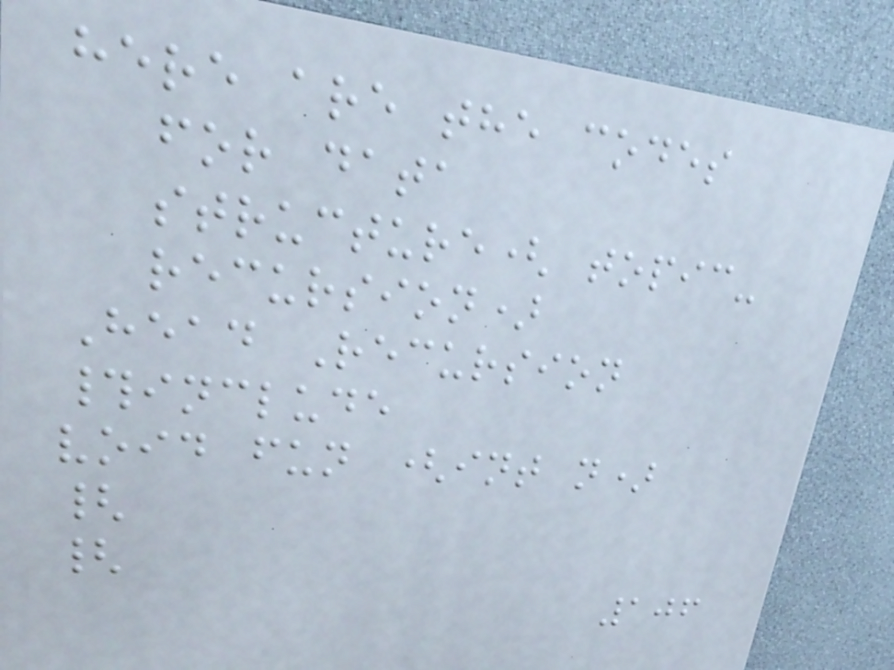here are the codes
for data
structure( topic-
recursion)
Head Recursion
#include
void fun (int n)
{
{
106
